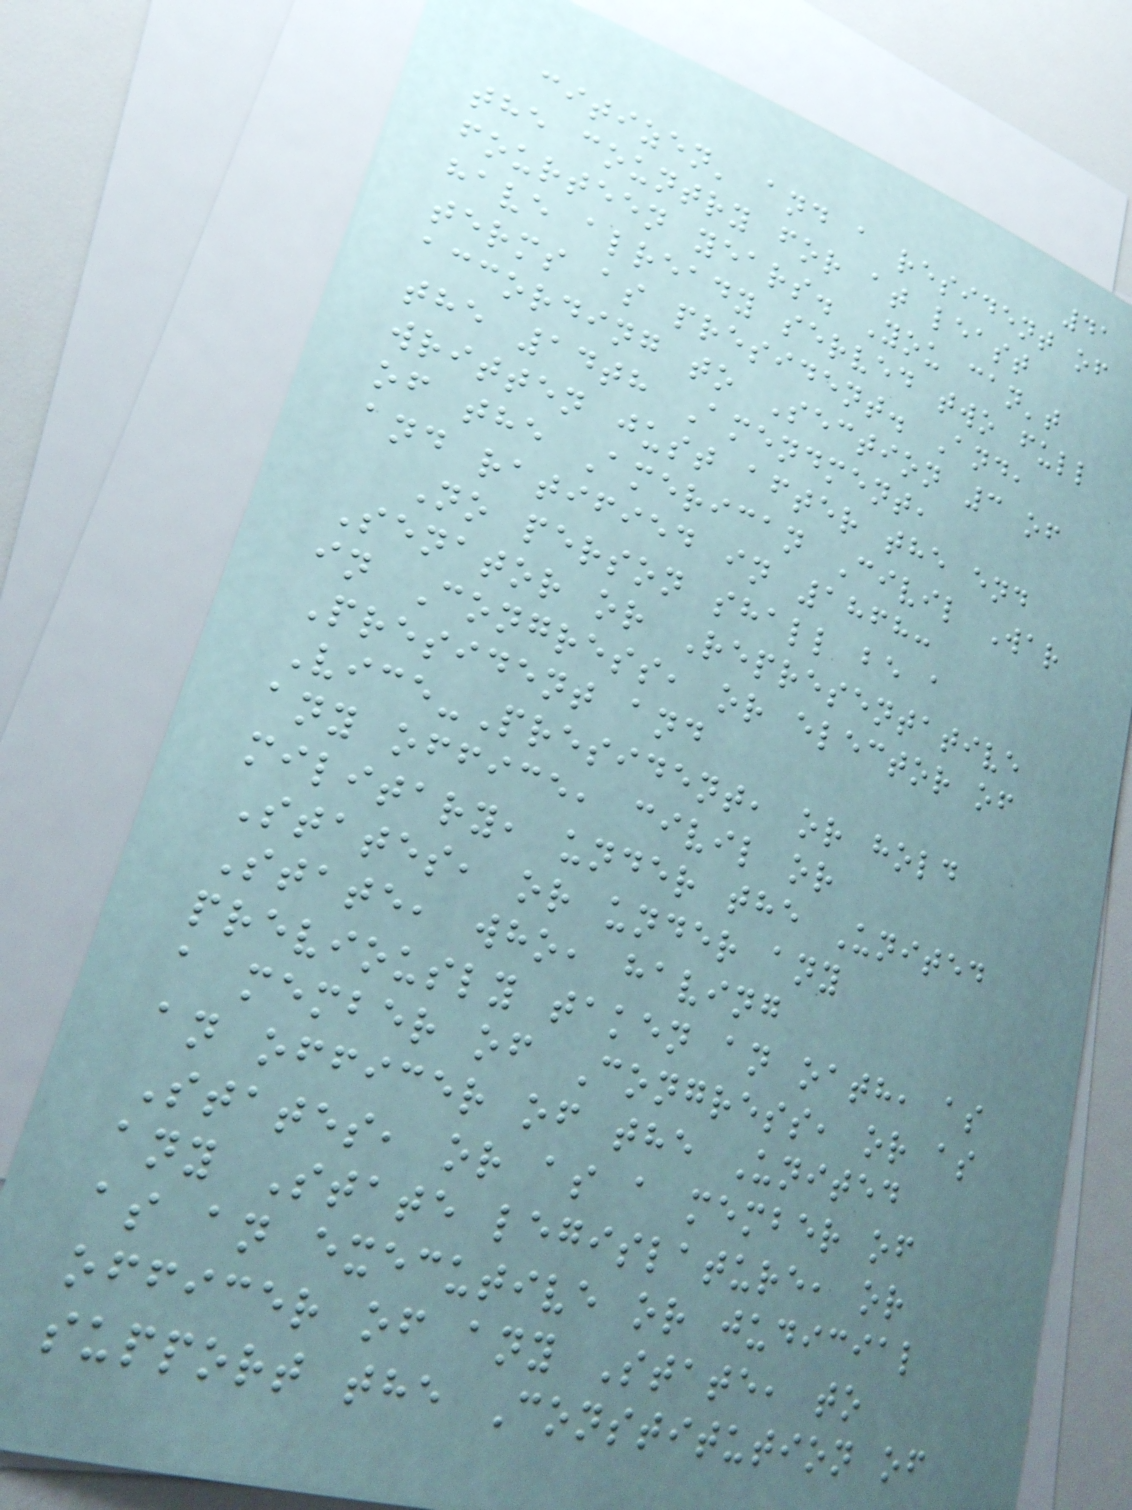41
citizen' and a resident of
the country for at least
fourteen years. You can't
have already served two full
terms as president. And,
according to Section 3 of
the 14th Amendment,
written just after the end
of the American Civil War
and ratified in 1868:
No person shall be a
Senator or Representative
in Congress, or elector of
President and
Vice-President, or hold
any office, civil or
military, under the United
States, or under any
State, who, having
previously taken an oath, as
a member of Congress, or as
an officer of the United
States, or as a member of
any State legislature, or
as an executive or judicial
officer of any State, to
support the Constitution of
